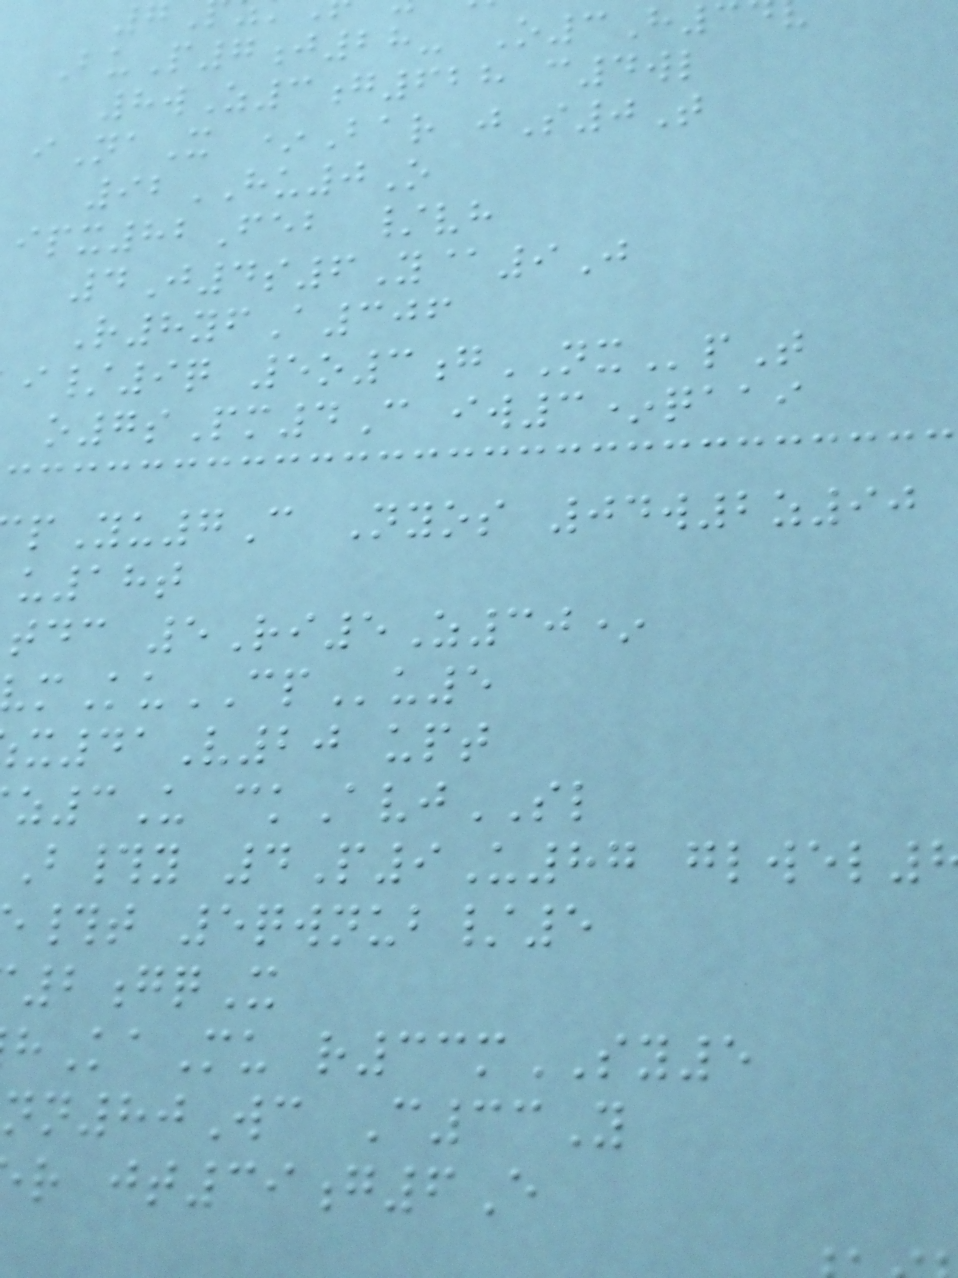BuP7j28- O3H
8wZ3g628 c4wl
iNaX *Bar jS0T
92HU0O
ipx82Feb /vh
4J4s6Y@9J
R8yfA306
i/9q 5o3gNXpT
o7sPm4C iw3*qaai
pYu7C Nyos 04w2z90
u18t
tdc 5Ri5Z30*
mKuCPu5
41V20 upt
z3U ckAvjSL
B#y 4P9U87 glwel
#t 5qwnub/5
2gqX
KaMu r33mSY5
n80Wc C33Y
r jt39g6E
